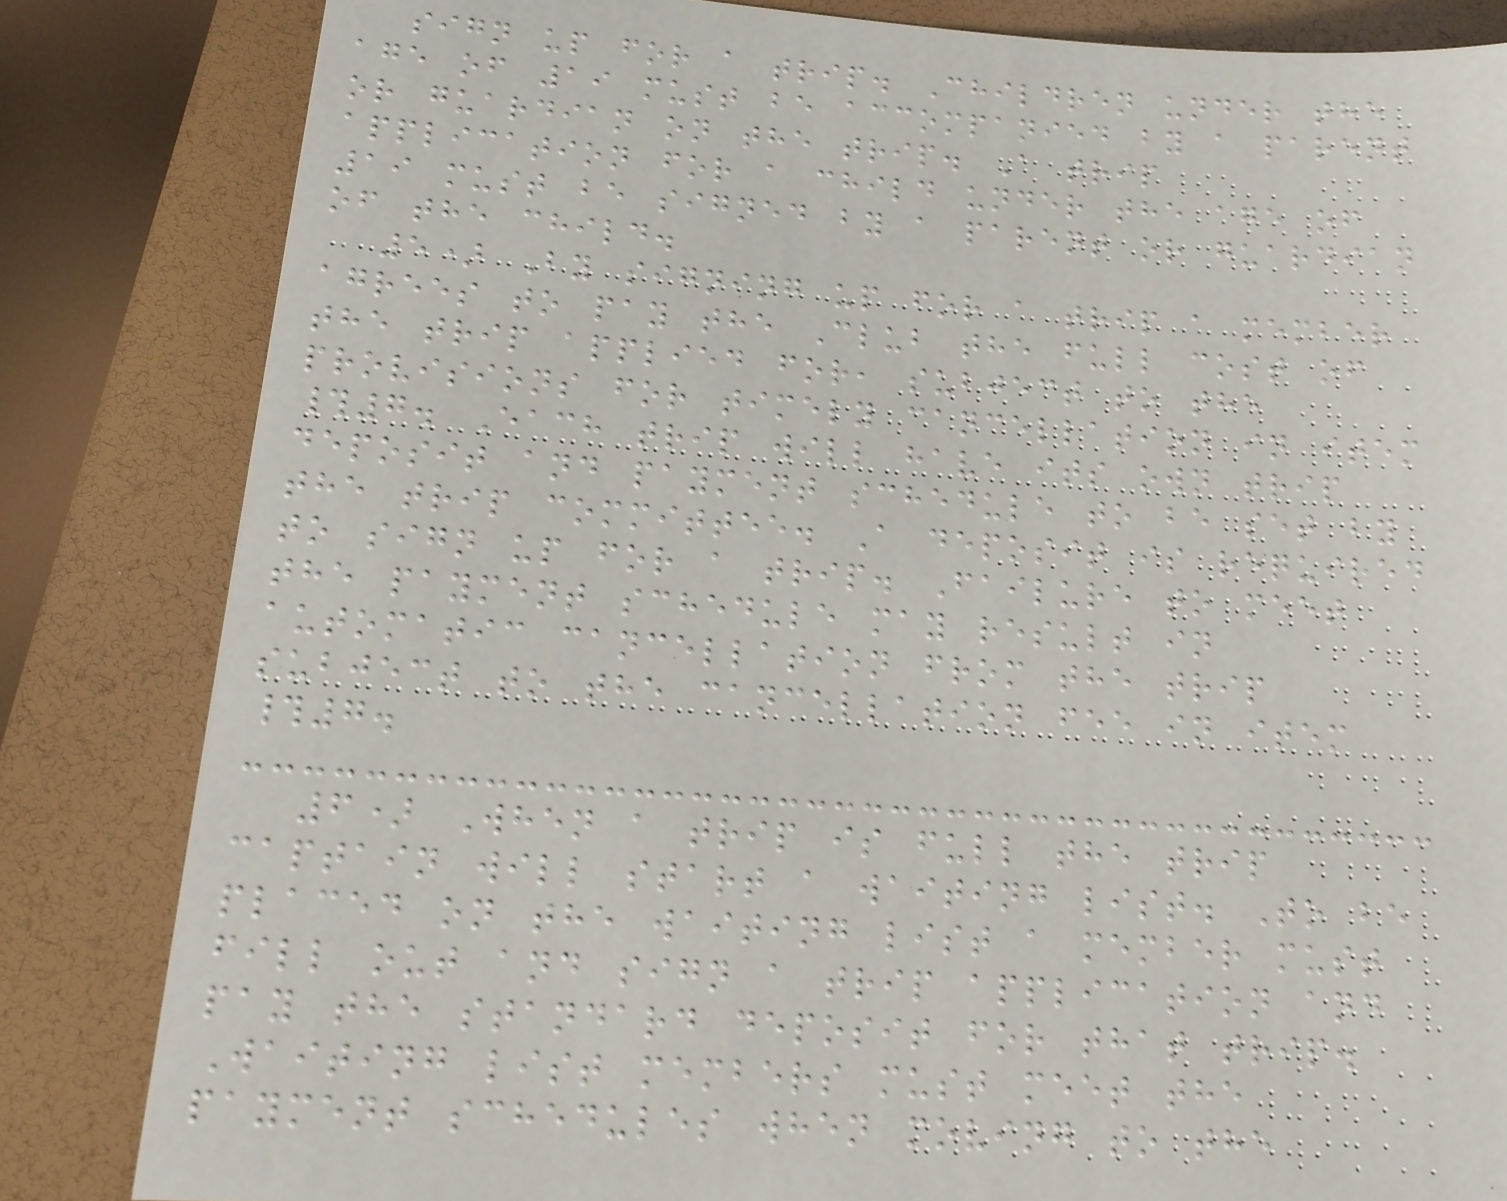sign up for a trip. Children under the
age of 19 must be accompanied by a parent
or guardian on the trip. A trip
application for a child under the age of
19 must be signed by a parent or guardian
of the child.
5) By signing up for a trip a member
agrees to pay the Club the full cost of
the trip applied for, subject to the
provisions for timely cancellation in item
#7. Each trip will have its own trip
deposit and payment schedule to be set by
the trip committee. A deposit is required
to sign up for a trip. Failure to meet
the payment schedule may result in
automatic cancellation from the trip
subject to the cancellation fee in item
#7.
6) When a trip is full the trip
captain will start a waiting list. To be
placed on the waiting list a member must
fill out and sign a trip application and
pay the standard deposit for that trip.
Waiting list members must meet the
payment schedules when moving to the
